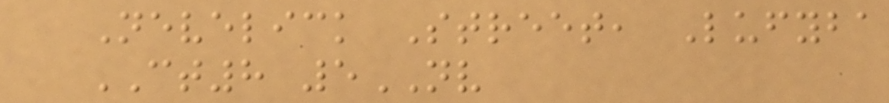Nevelick Street, Lufyba
CT8 5NV
